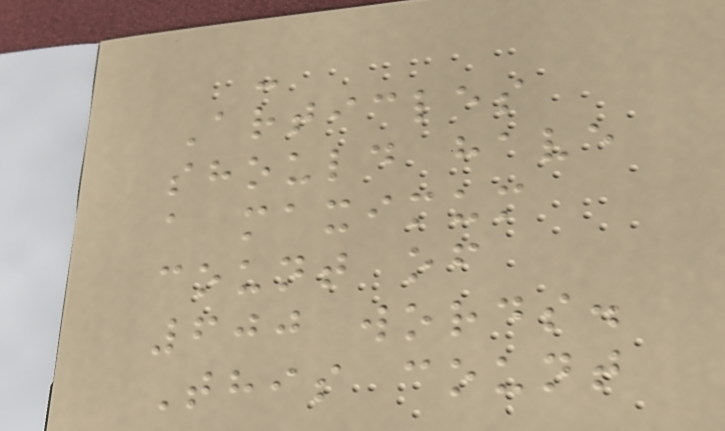-
Articles
should have
a maximum
count of
600 words.
This count
